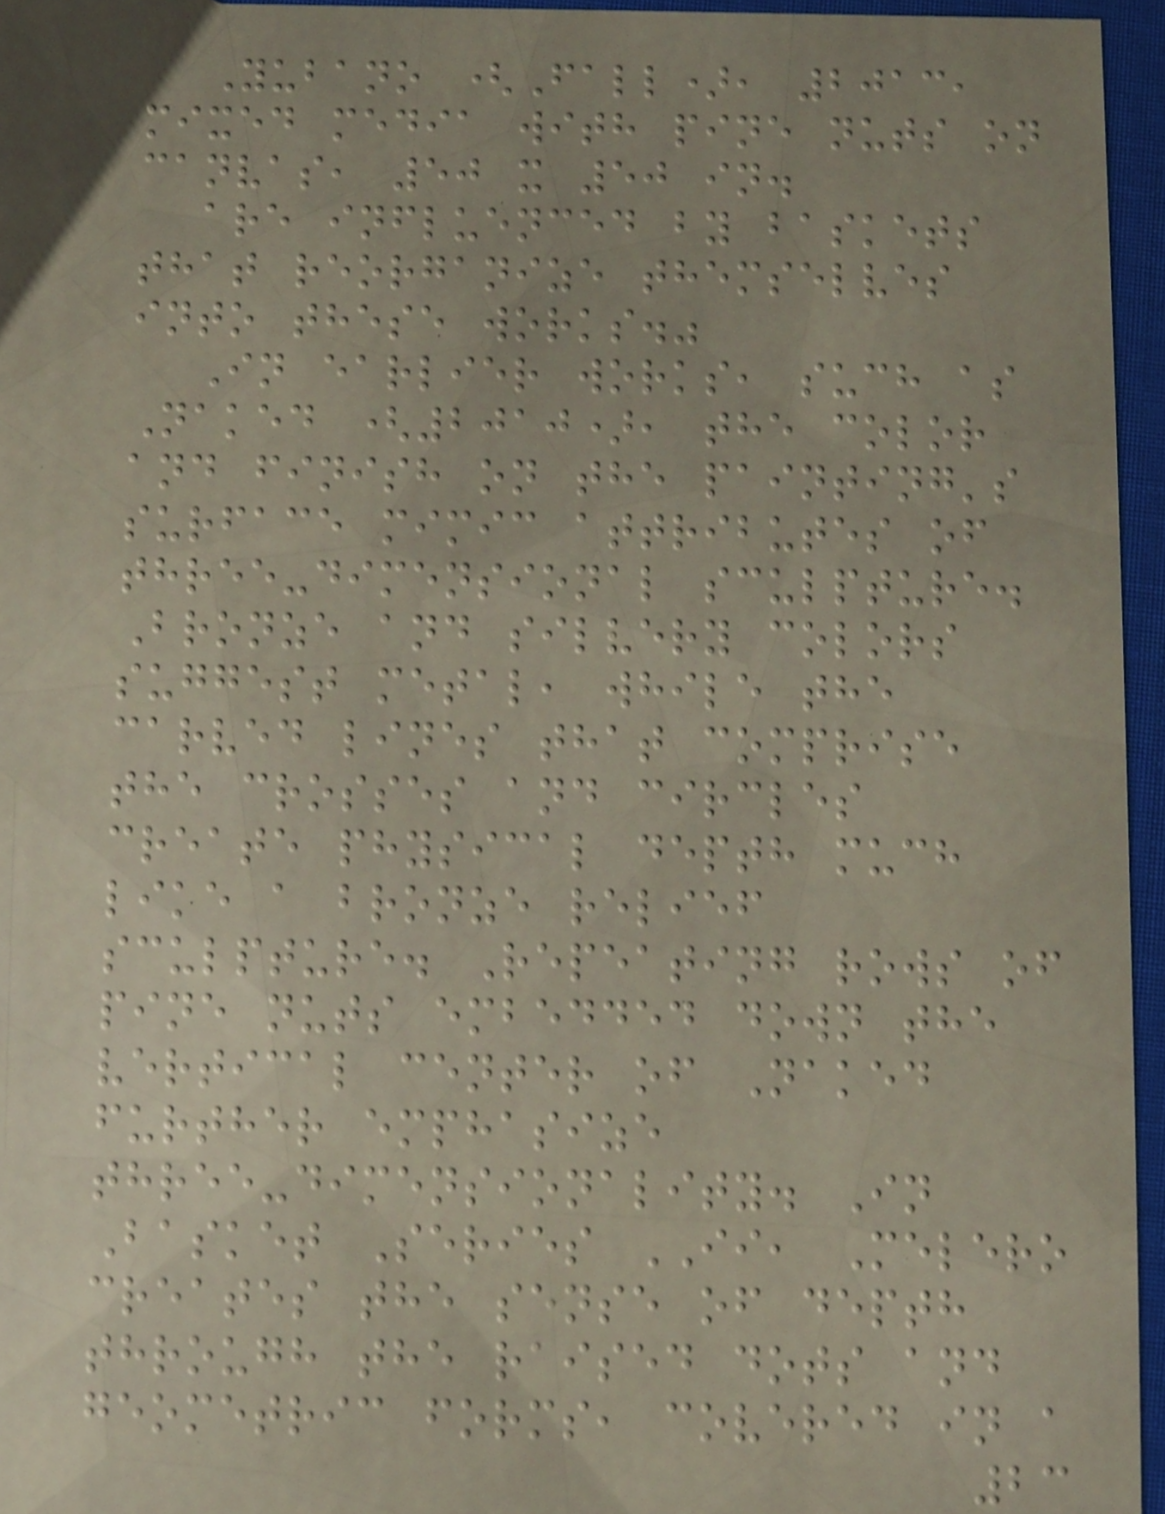Yubano (Fall), 2013,
mixed media with pine nuts on
canvas, 50 x 50 in.
are influenced by baskets
that reorganize themselves
into these works."
In earlier works, such as
Naked (2010), the color
and finish on the painting's
surface mimic attributes of
three-dimensional sculpture.
Bronze and silvery colors
suggest metal, while the
carved lines that comprise
the crosses and circles
create physical depth much
like a bronze relief
sculpture. Repeating rows of
pine nuts embedded down the
vertical center of Naked
further emphasize
three-dimensionality. In
Basket Series II, Melero
creates the sense of depth
through the raised dots and
geometric forms, covered in a
23
